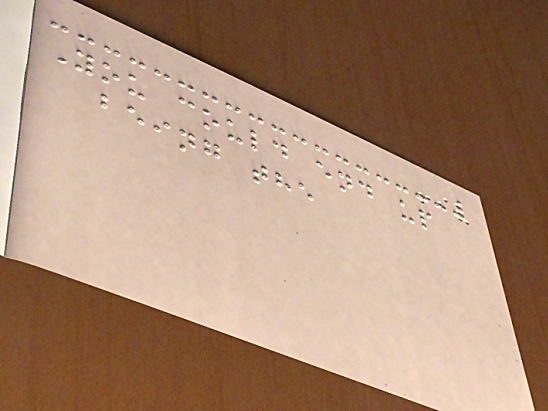You could end up
being the
